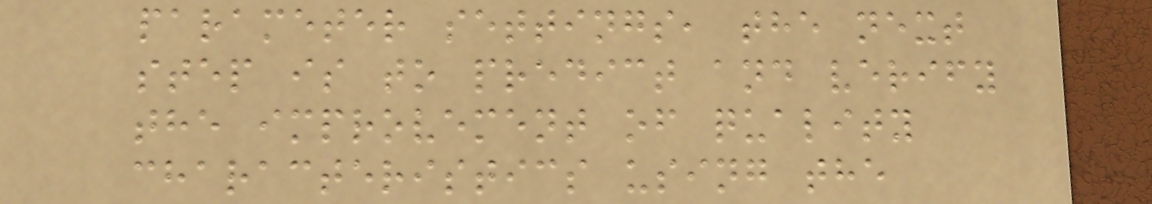parameter settings, the next
step is to predict and verify
the improvement of quality
characteristics using the
